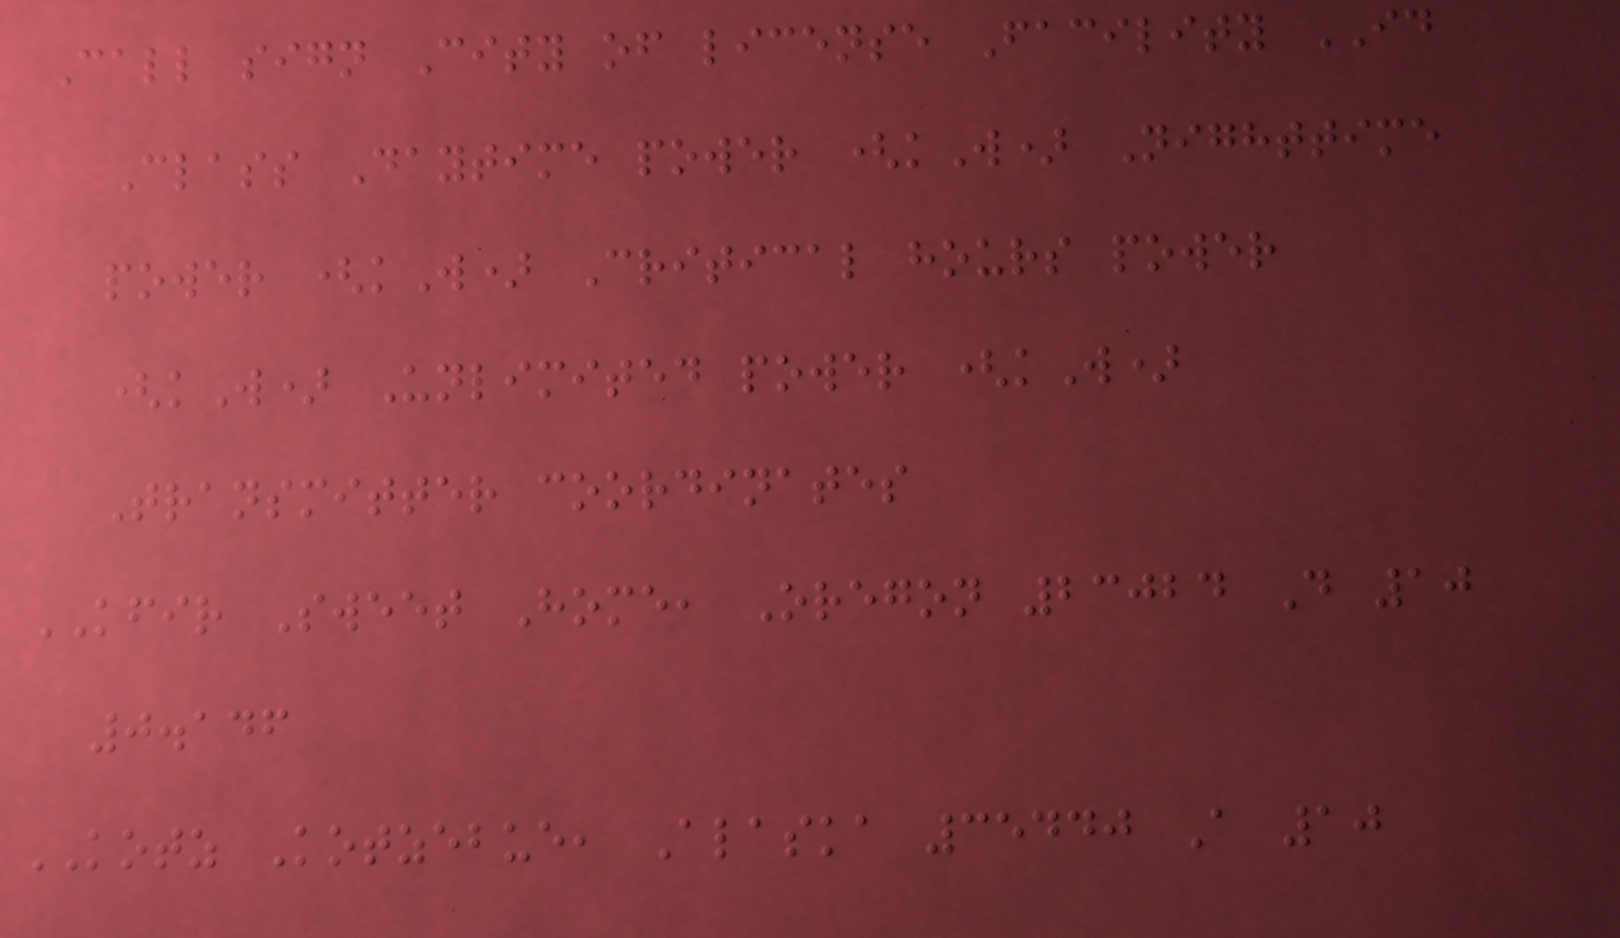Call sign City of license Facility ID
Class Daytime power (kW) Nighttime
power (kW) Critical hours power
(kW) Unlimited power (kW)
Transmitter coordinates
KFIR Sweet Home, Oregon 23024 D 10
0.146
KOTZ Kotzebue, Alaska 35440 A 10
